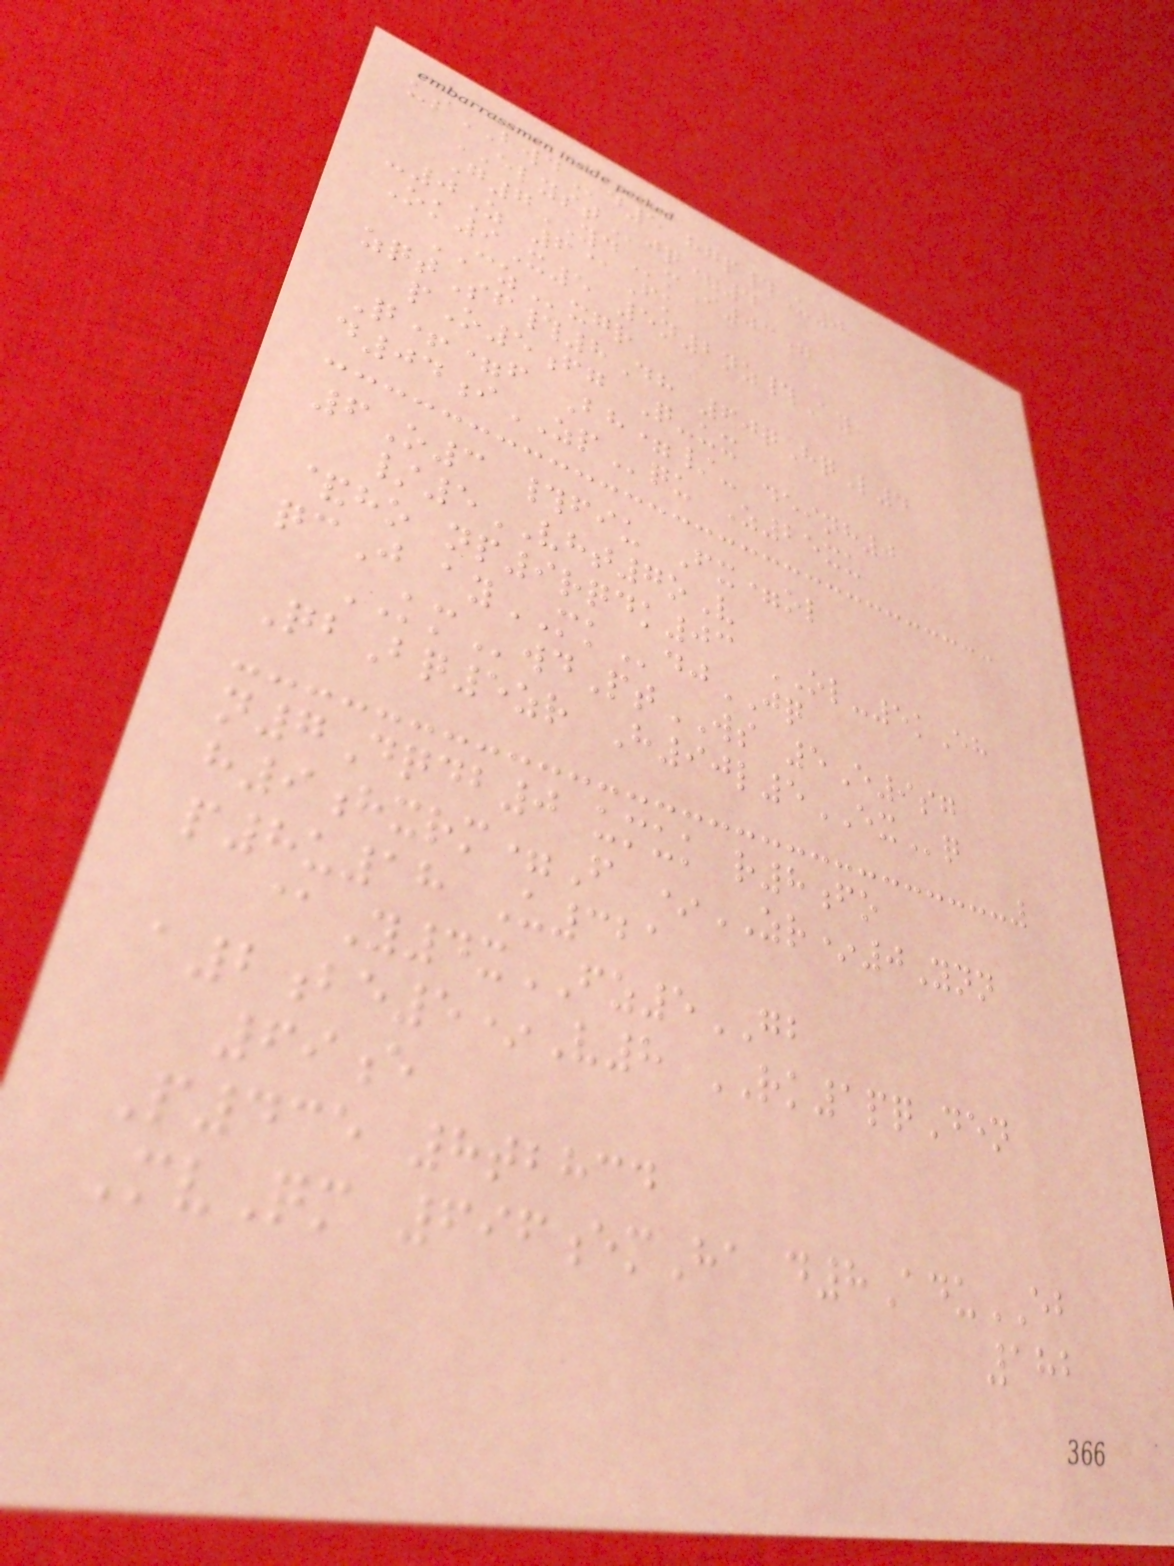usBWDd5 hgp#U0
ELYSTjq=4
G7YDmI03g
-0Z 6@Fk
Ok9X5 5n2nz#Ay
CZxgr
zqtSf#8Dh 60qHqL4
pO5fg Q-ux
Q+=f Bh=/- deinh0
d04iZPqu Z25xu
6O3 #fiu Fx=ol
/5VHT7oV
&ho np9rqdk03 OL-5kEh
qcJ ayMKdjJQ
KMwdPtWS 5E9sg
QbBq5zr H90l5EXq
n7Dqdb0 umuk r8fo
h9hxrm=F *ZR*0Ynn
p8u18 U321
@Y4xFZ5GB
a2be5*V8 RK1pqDen
69e
P435 8tbhcd
MvQm 696emHa d8AduEB
182
